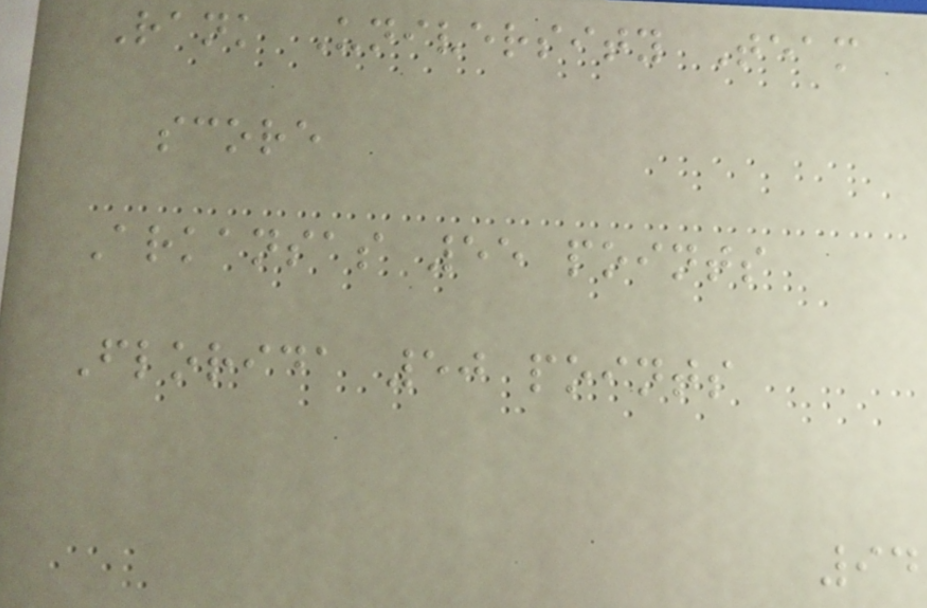Rank University Team
score
Arkansas 55 points
Florida 50 points
94
